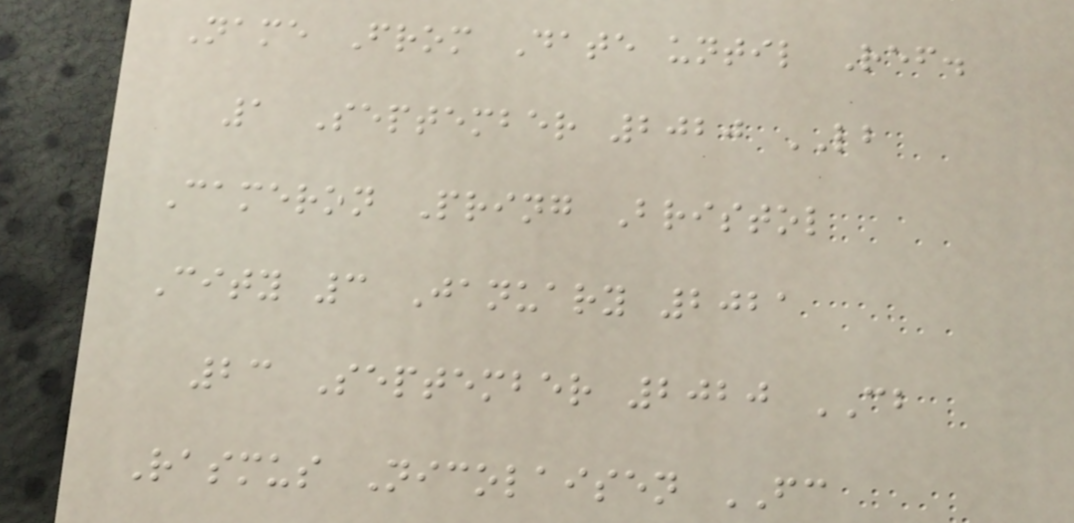Name From Date until Ref.
1 September 2020 LB
Cameron Pring Bristol
City 3 January 2021
23 September 2020 CB
Rasmus Nicolaisen FC
